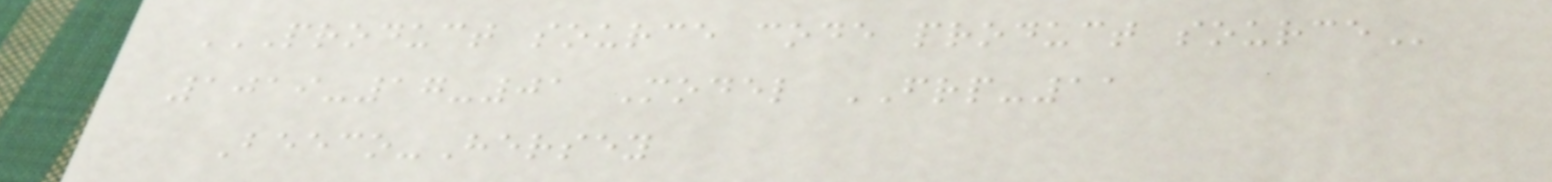PRODUCT SOURCE CODE PRODUCT SOURCE
1019-17-01 Model FRP-11
Beeco-Hersey
